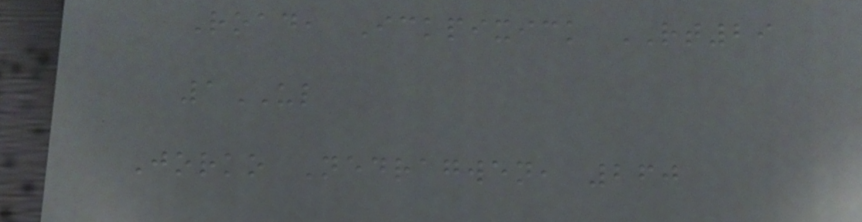Road, Ickpixick RT29
1UL
Jorko Nedragwen, 260
